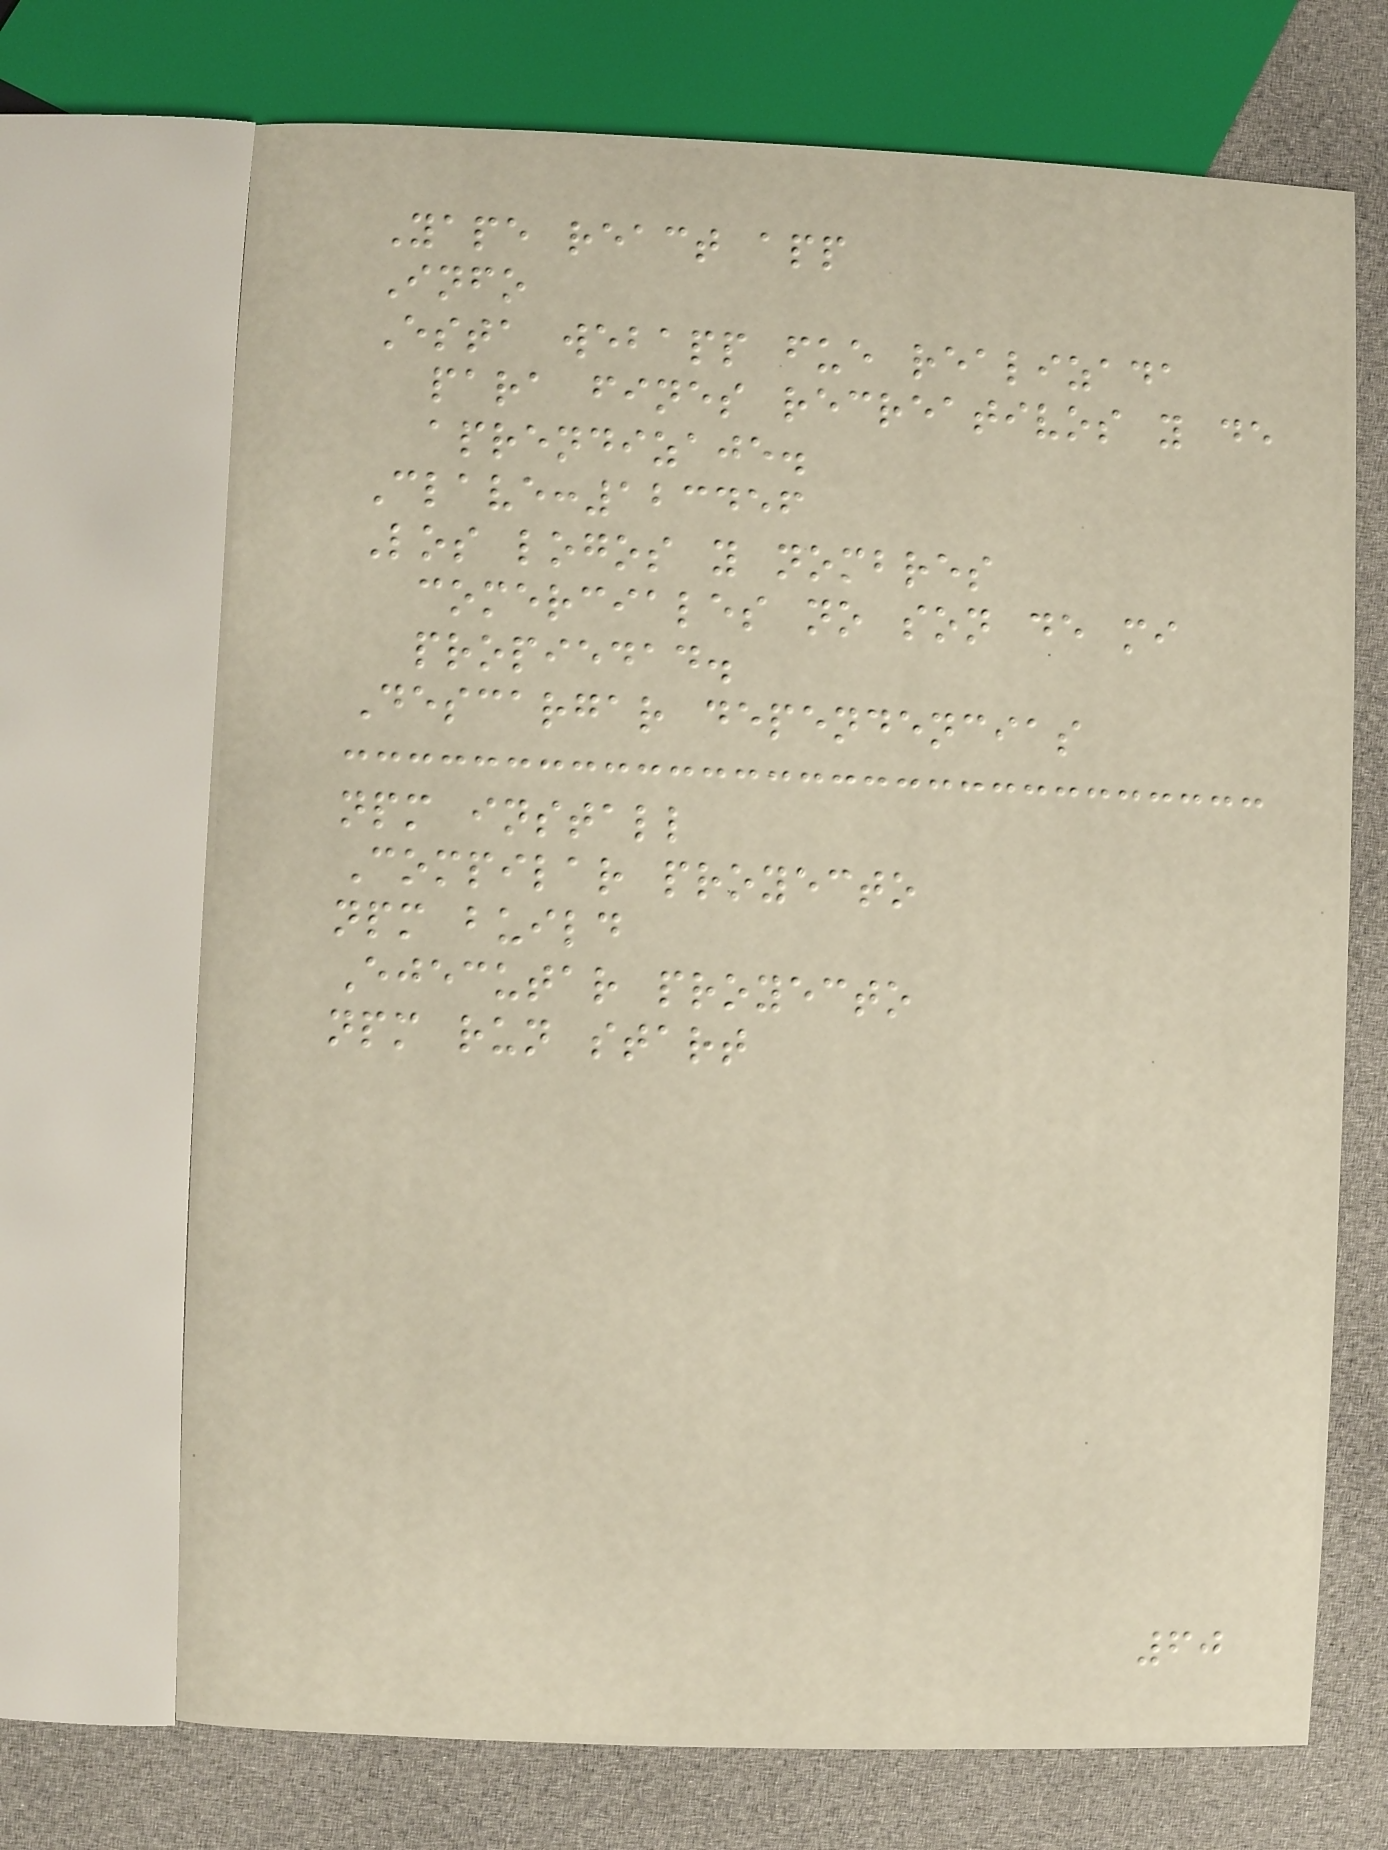Yape react app
Info
Esta webapp fue realizada
para fines recreativos y de
aprendizaje.
Clave:123456
Los logos y nombres
comerciales no son de mi
propiedad.
Descargar dependencias
npm install
Compilar proyecto
npm build
Ejecutar proyecto
npm run start
60
